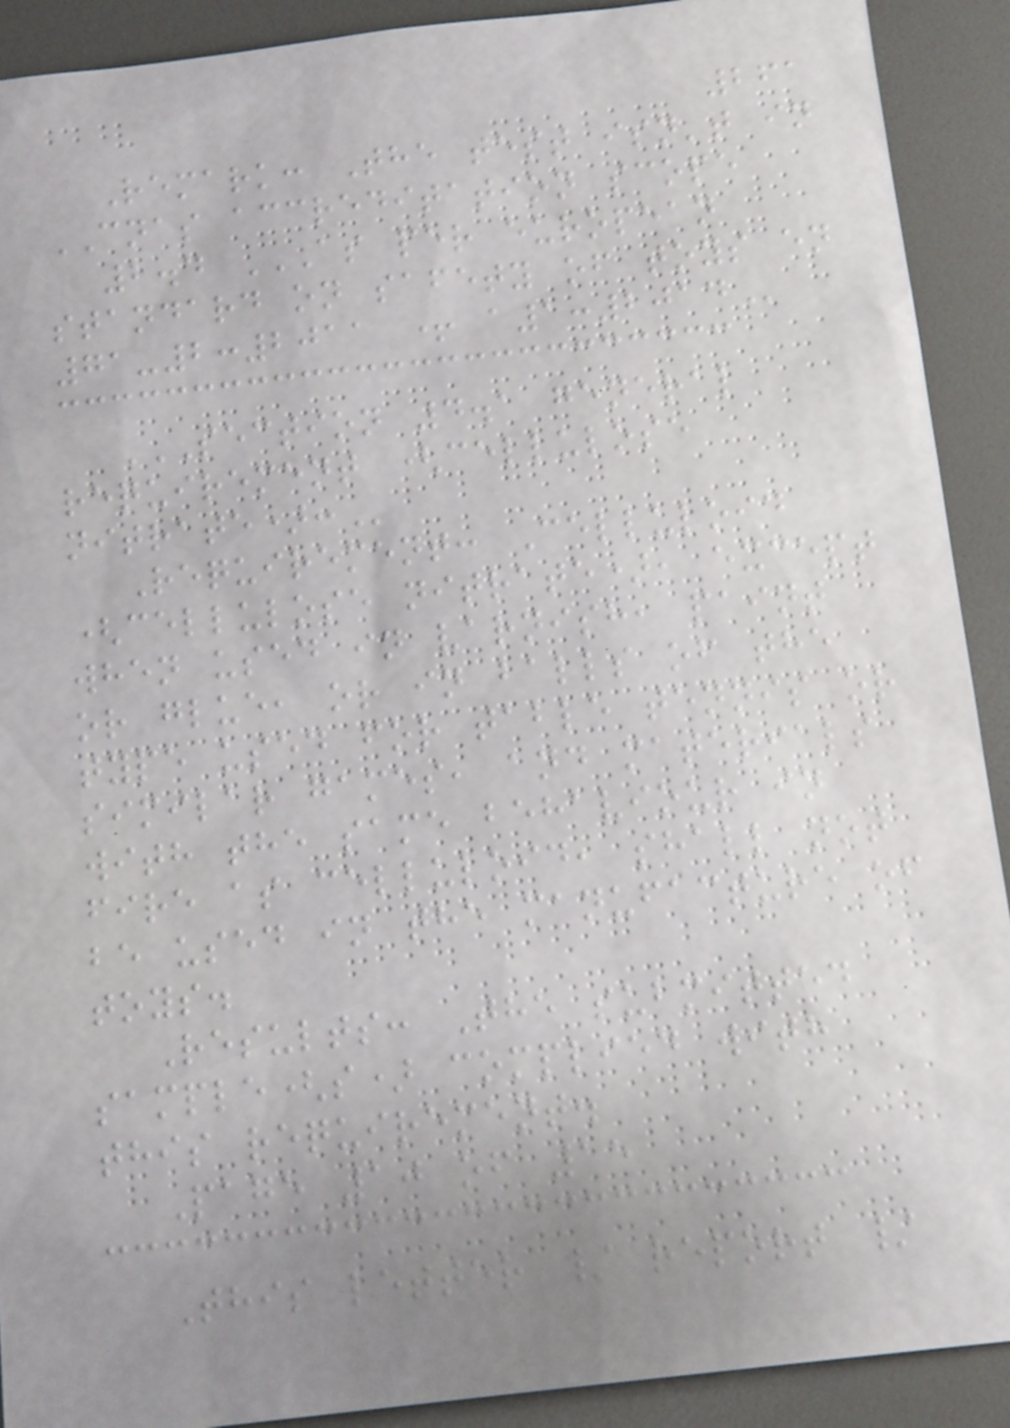261
Remark: The test isn't in
CNAS accreditation scope
2.4 AS PER EUROPEAN
STANDARD ON SAFETY OF TOYS EN
71-2:2011 + A1:2014
SECTION 4.1 GENERAL
REQUIREMENT (CELLULOSE
NITRATE):
Requirement: Celluloid
(cellulose nitrate), except
when used in varnish, paint
or glue, or in balls of the
type used for table tennis or
similar games, and materials
with the same behaviour in
fire as celluloid, shall not
be used in the manufacture of
toys.
Results: The submitted
sample(s) complied with
this requirement.
Page 10 of 15
This letter / report /
